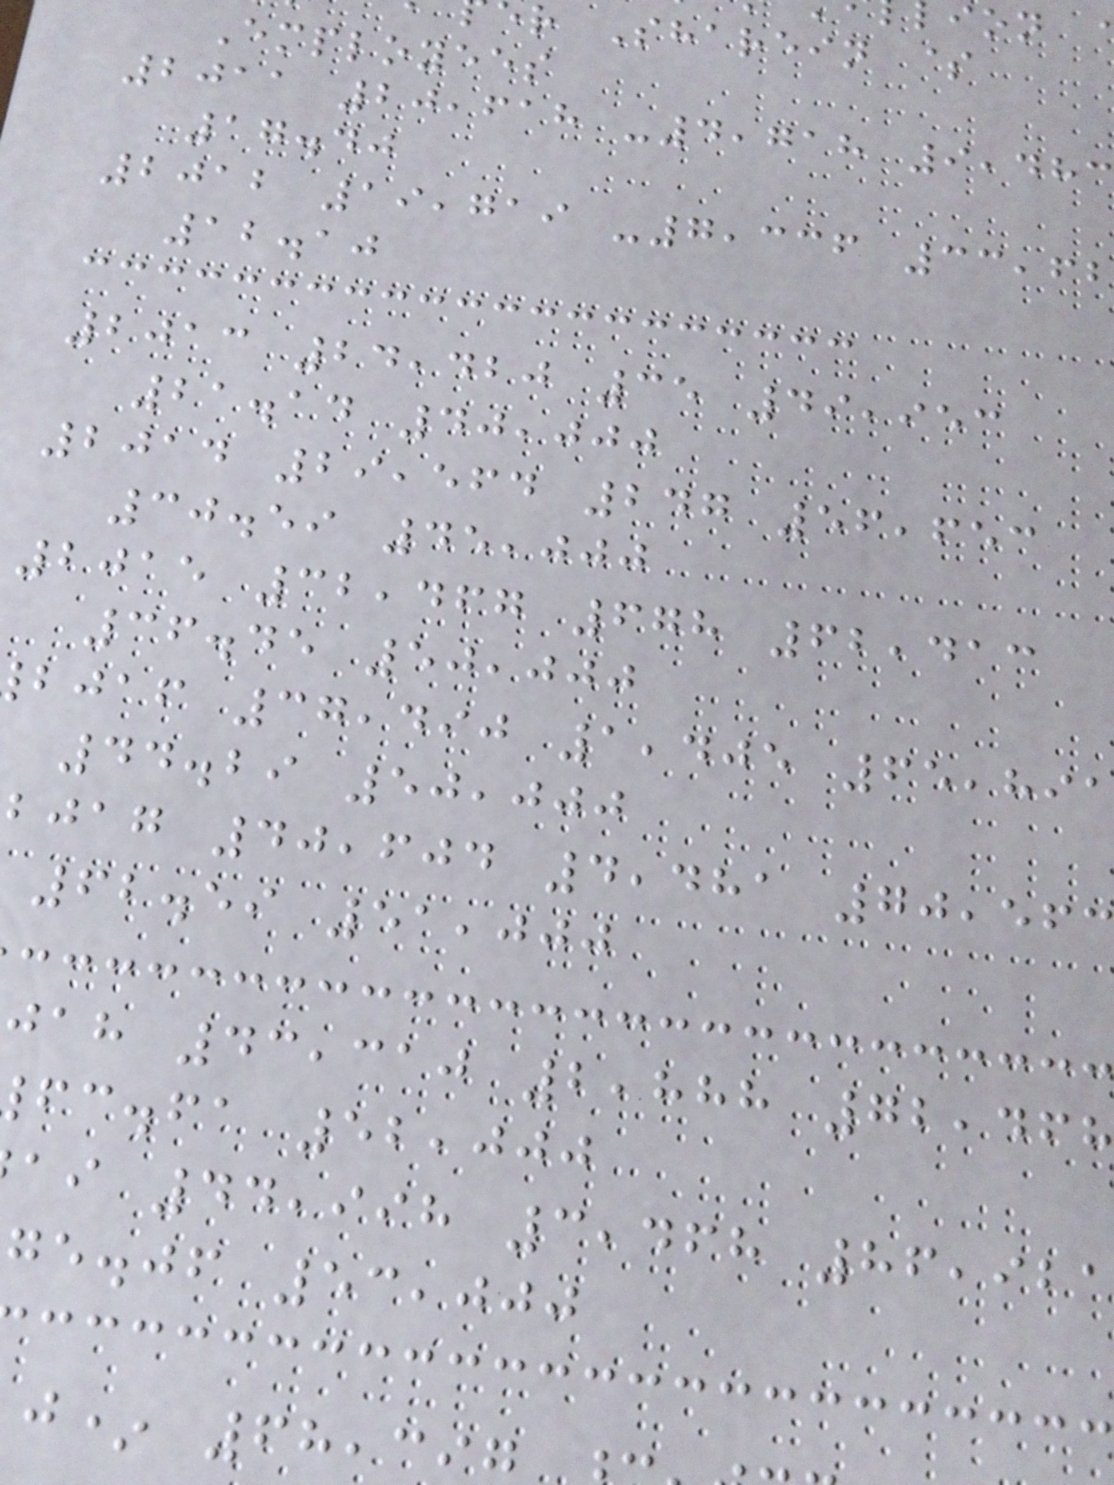r Sharein $
Employees
2011 20,618 -4,718 9,483
17.40
2012 19,719 -7,336 33,62
12.10
2013 24,420 35 49,953
21.14 40,000
2014 29,564 247 56,653
30.59 45,000
2015 32,467 678 62,413
36.45 50,000
bjaf 37,490 1,405 65,891
44.29 50,000
bjag 40,604 4,481 70,563
62.59 51,000
jah 43,310 2,888 72,468
fc.fa 52,000
ai 44,998 3,468 86,921
ge.jf 53,000
j* 68,3
